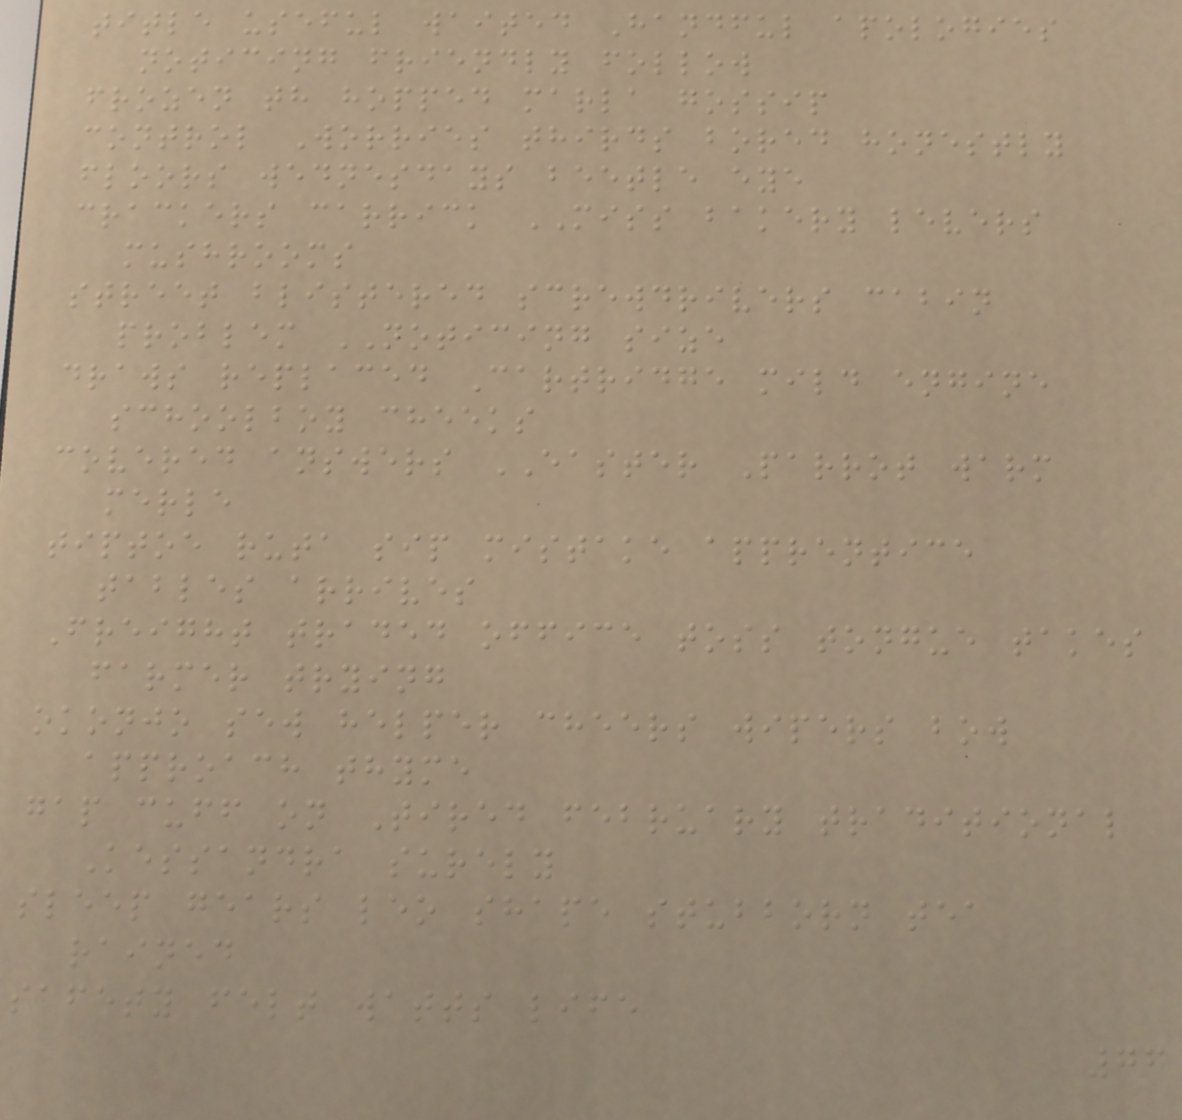title useful waited Handful apologies
noticing friendly follow
frozen th hopped marla gossip
control Worries thirds bored honestly
floors wednesdays beetle eye
crackers carrick MISS bakery levers
mushrooms
street blistered screwdrivers cabin
problem NOTICING size
draws replaced Cartridge mild engine
schoolboy cheeks
covered answers EASTER Parrot warm
merle
tiptoe ruta sip mistake apprentice
tables arrives
Freight traded office toss tongue takes
farmer trying
okonjo sew helper cheers wipers bow
approach thyme
gap cuff on Tired february traditional
Kessandra surely
sleep gears leo shape stubborn tea
rained
safety felt watts life
76
